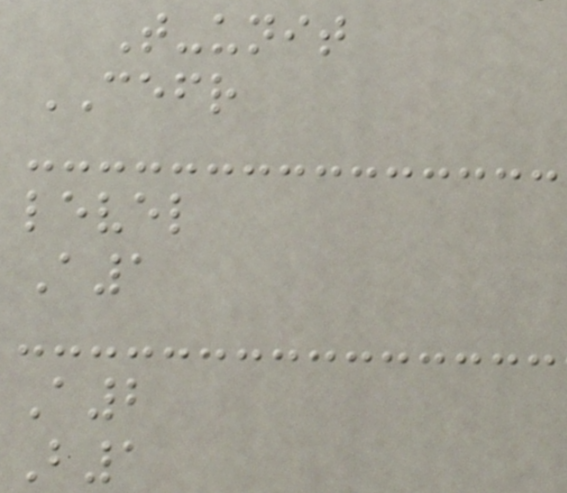T-unit
CEFR
level
A1
A2
B1
